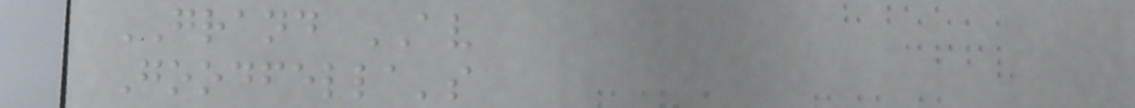GRAND AV
Goodfella's
